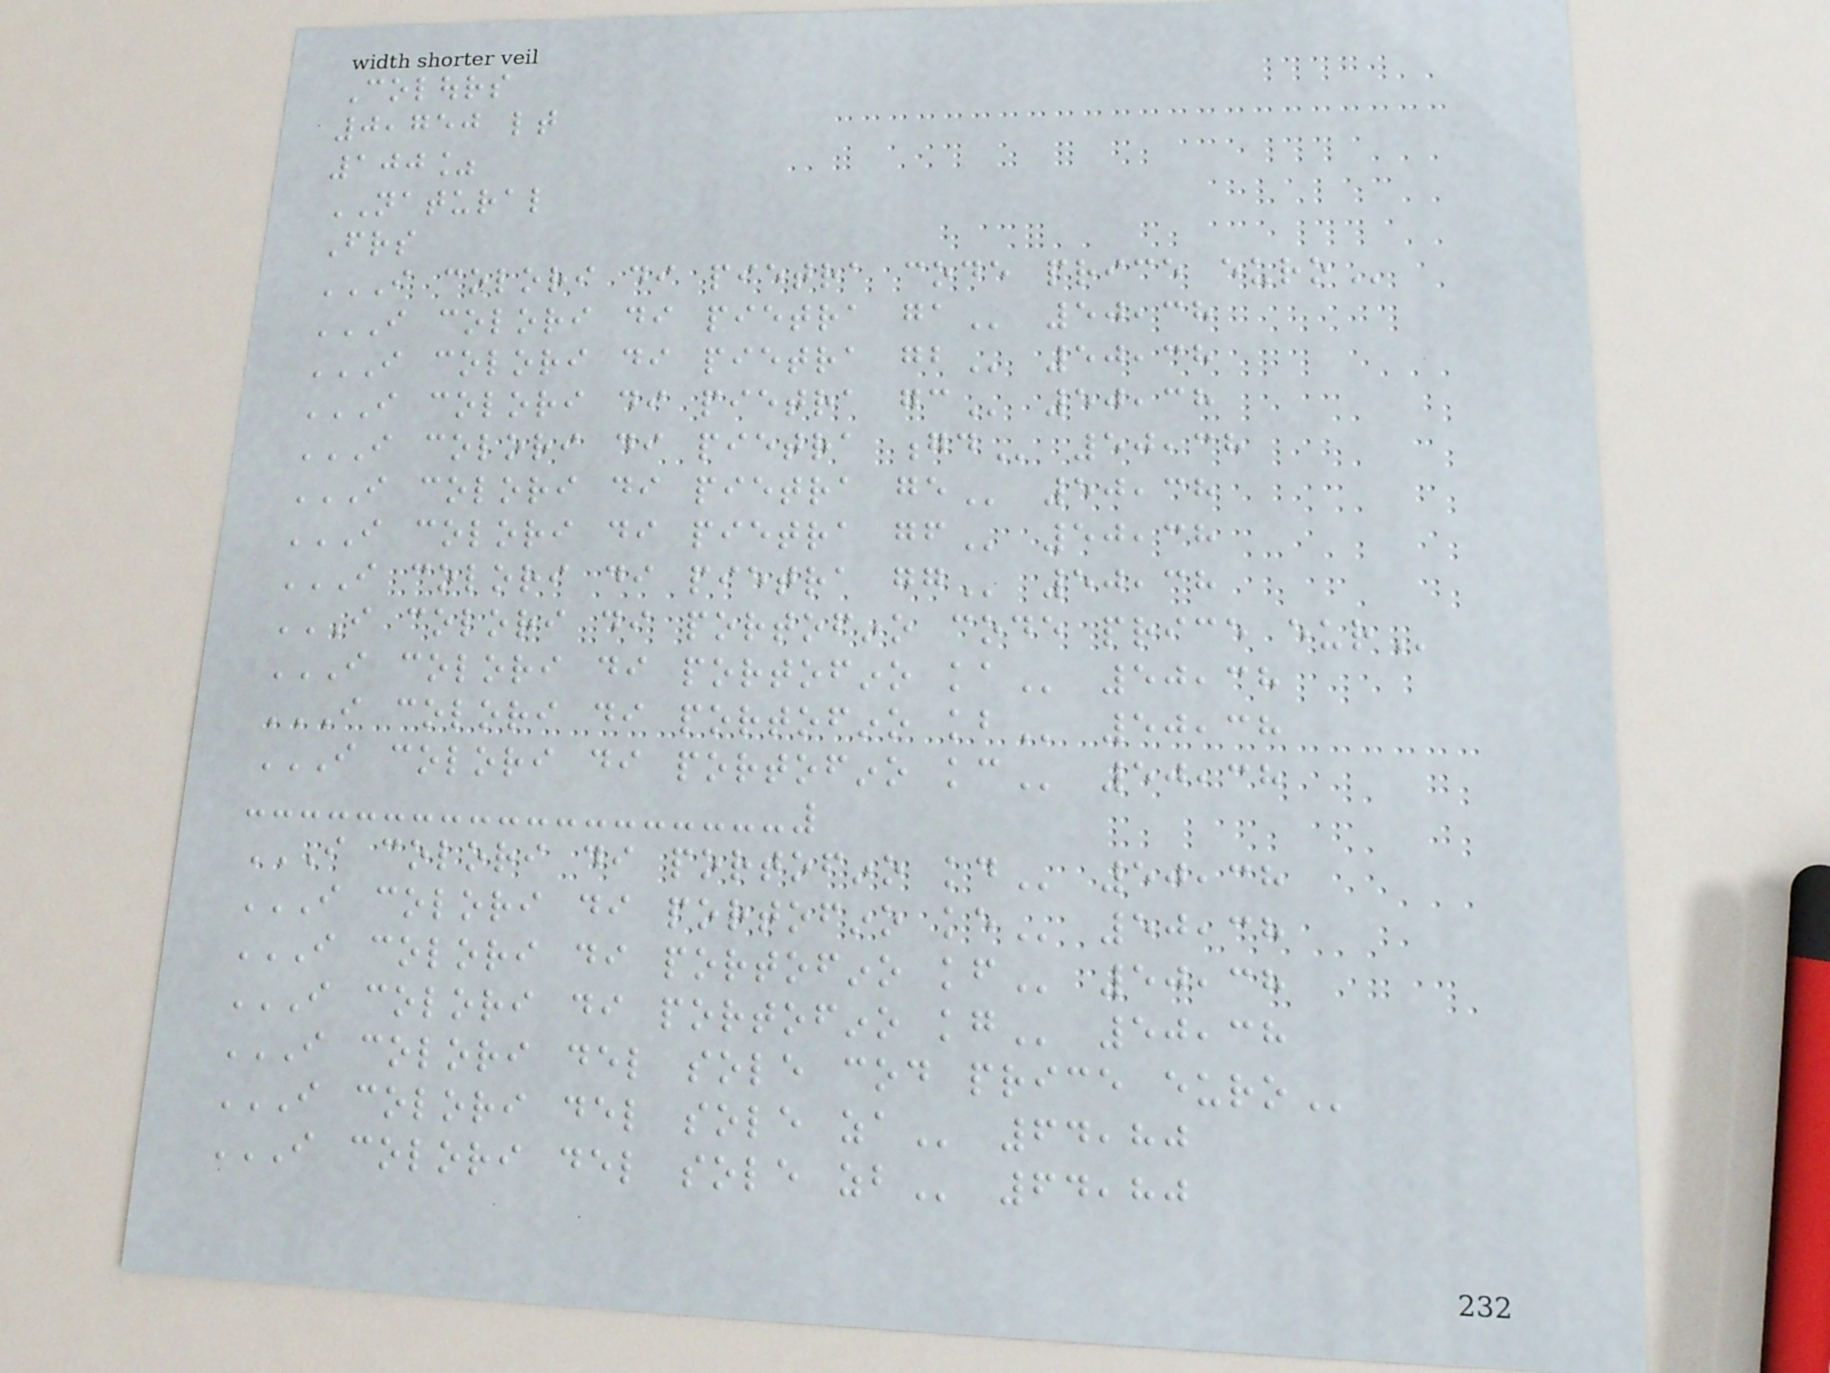Colours
0,750 lt
100%
NATURAL
Friends
I COLORI DI PIETRA CODE PRICE EURO
I COLORI DI PIETRA GA 50,38
I COLORI DI PIETRA GB 50,38
I COLORI DI PIETRA GC 50,38
I COLORI DI PIETRA GD 50,38
I COLORI DI PIETRA GE 50,38
I COLORI DI PIETRA GF 50,38
I COLORI DI PIETRA GG 50,38
I COLORI DI PORTOFINO CODE PRICE EUR
I COLORI DI PORTOFINO KA 50,38
I COLORI DI PORTOFINO KB 50,38
I COLORI DI PORTOFINO KC 50,38
I COLORI DI PORTOFINO KD 50,38
I COLORI DI PORTOFINO KE 50,38
I COLORI DI PORTOFINO KF 50,38
I COLORI DI PORTOFINO KG 50,38
I COLORI DEL SOLE COD PRICE EURO
I COLORI DEL SOLE ZA 64,80
I COLORI DEL SOLE ZB 64,80
